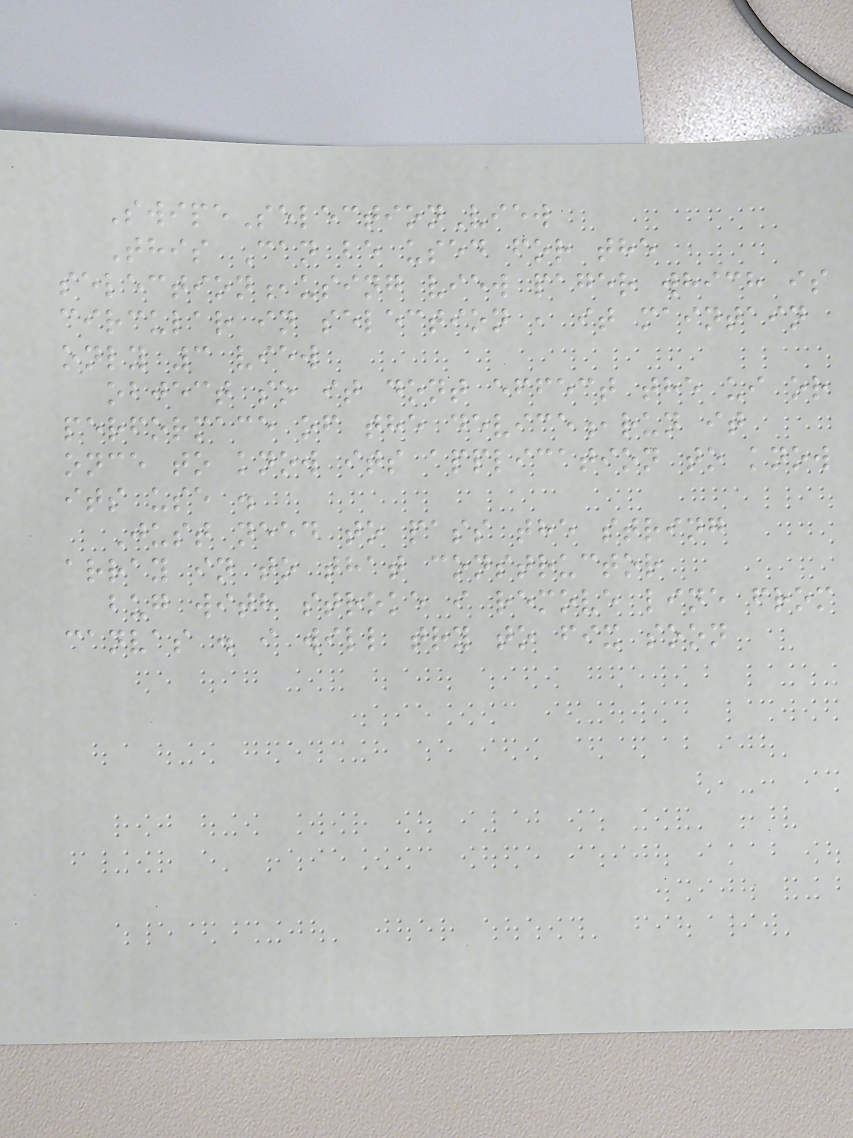SwipeSelectionView
This Can be used for the
selection,using view pager which is
circular in selection , it maintain
only 3 view
object so it dont effect the ui or
performace of the device,run it
once to know its application to know
its use .
Just need to pass the string
array in to that constructor
bug with stroke i remove line from
canvas . i will try to fix soon
